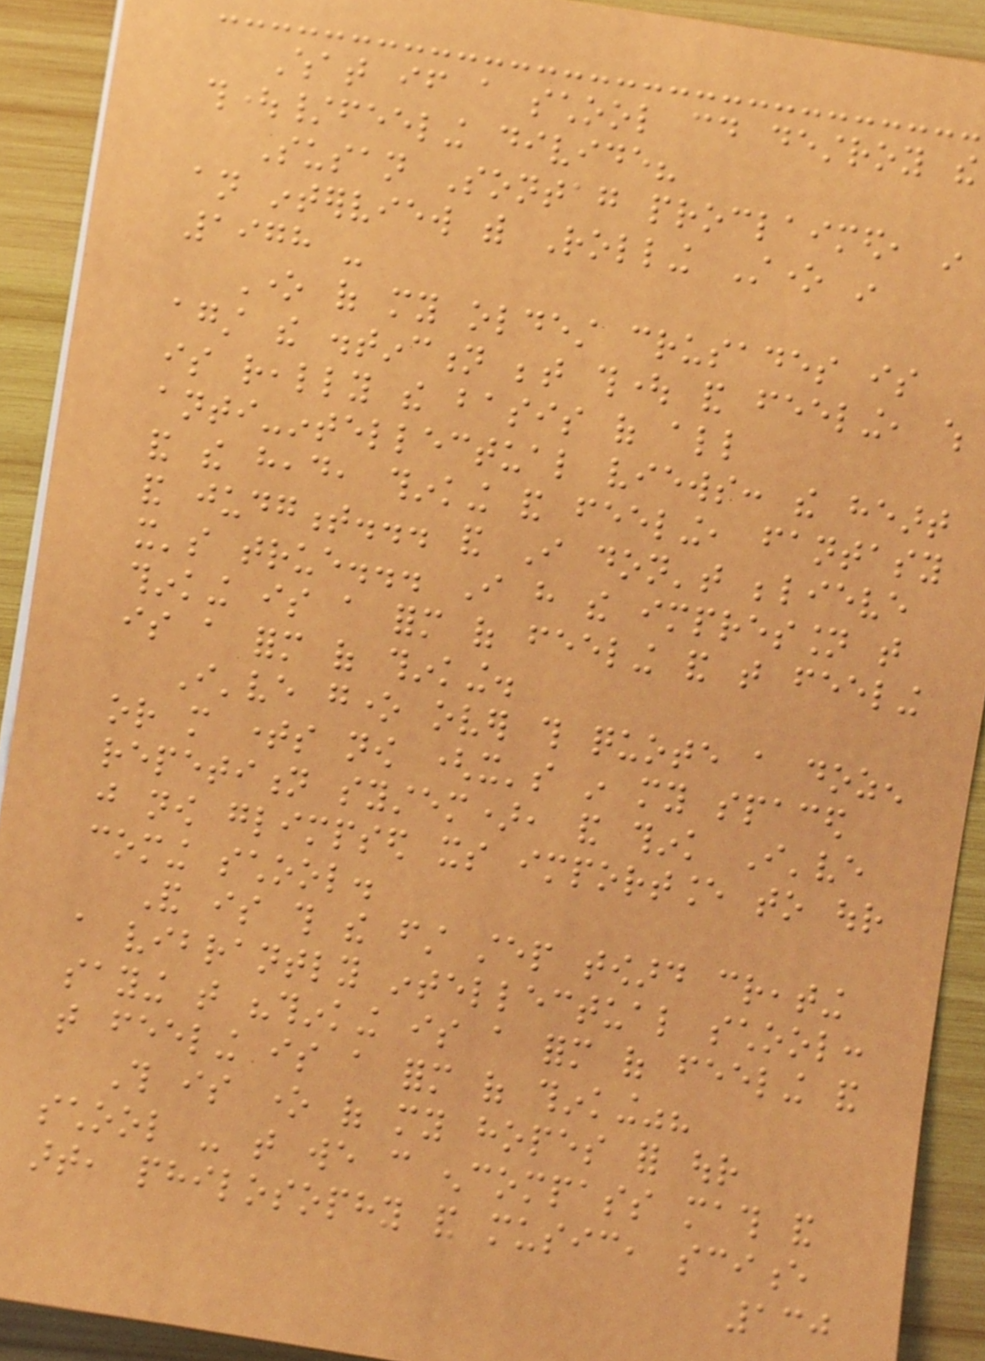What if a school could destroy the
thought/feeling divide?
Susan Sontag proclaimed, in
an interview with Rolling Stone in
1978 -
One of my oldest crusades is
against the distinction between thought and feeling, which
is really the basis of all
anti-intellectual views: the heart
and the head, thinking and feeling, fantasy
and judgment... and I don't believe
it's true... I have the impression that
thinking is a form of feeling and that feeling
is a form of thinking.
I've gone over this quote a dozen
or more times now (it's in my spaced
repetition system), and think I've
just now glimpsed its importance to our
coming school.
And is this the first step toward creating
a vibrantly intellectual school:
saying that "thinking is a form of feeling and
that feeling is a form of thinking"?
This is one of my hopes for our
school - that we can encompass math and
art, philosophy and music, science
130
